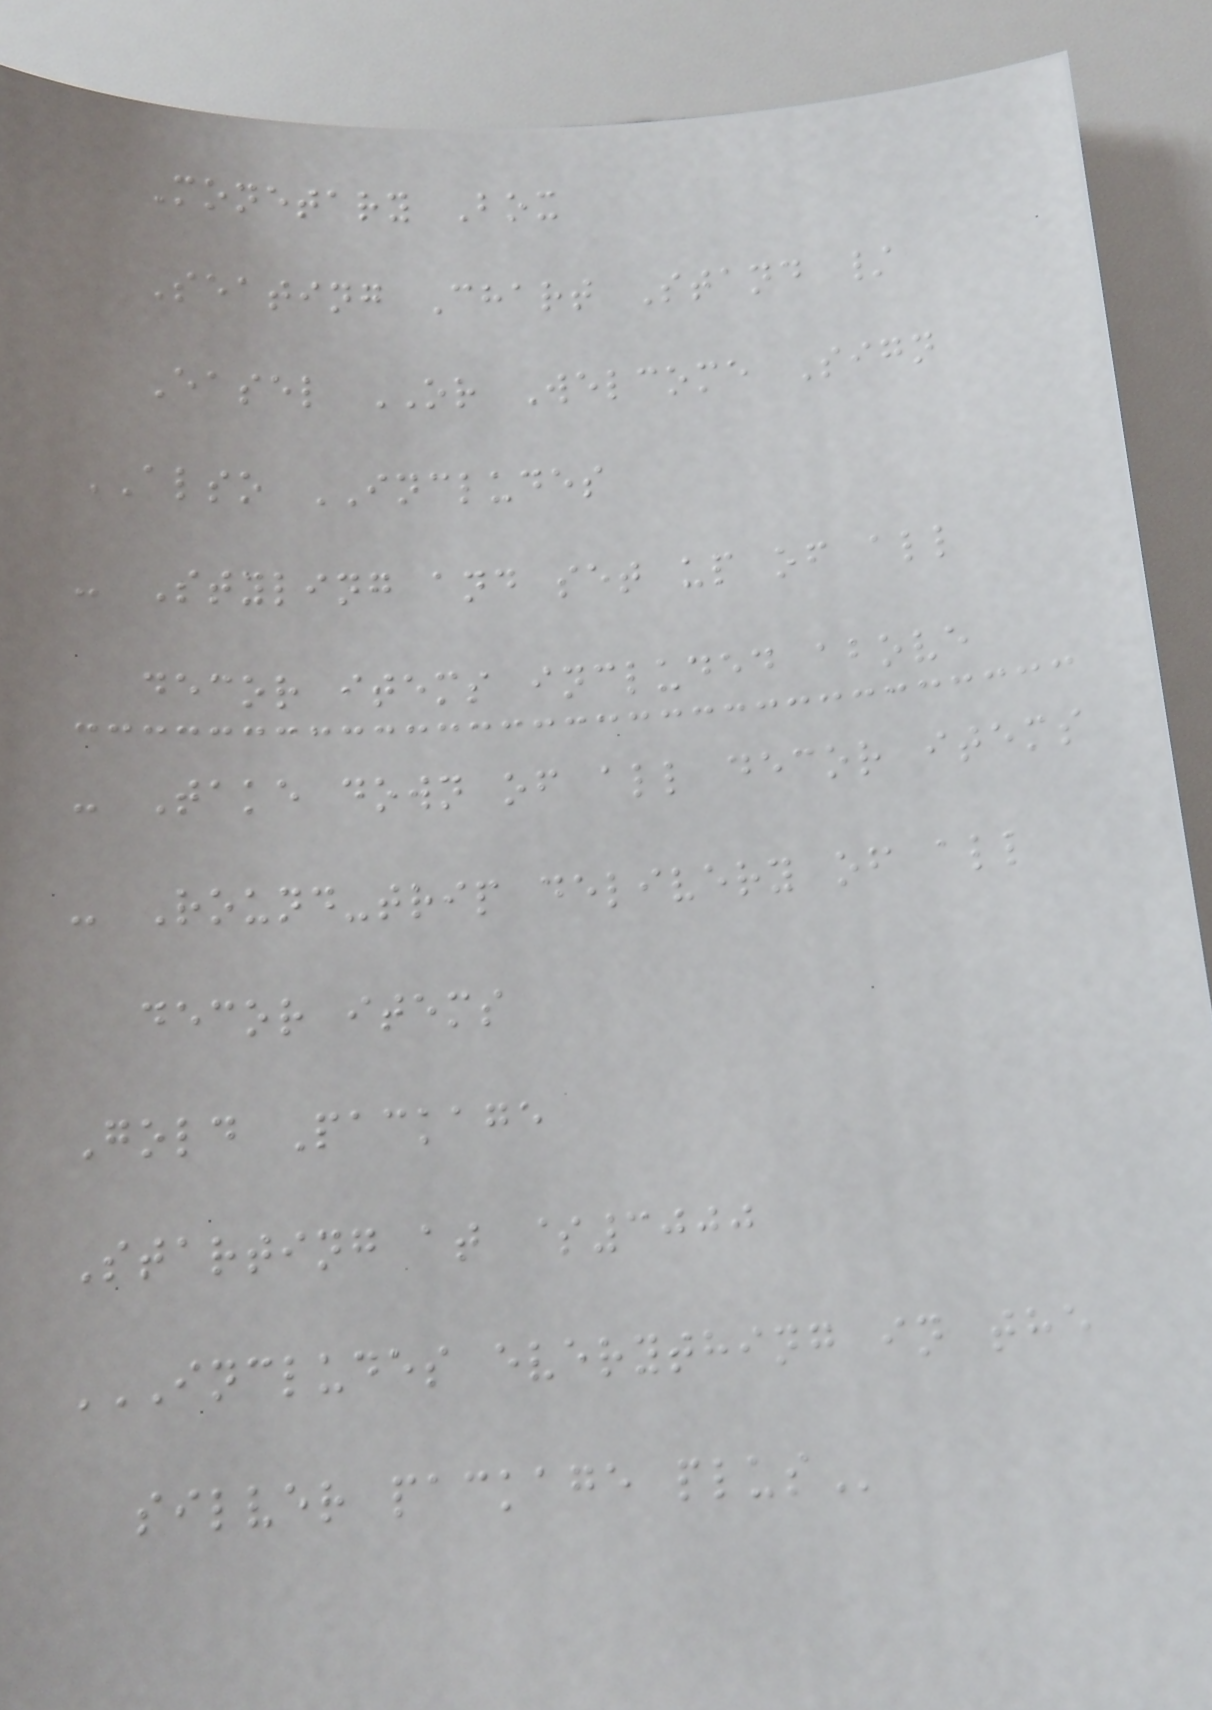- Monetary Box
- Seating Chart Stand /
Easel OR Welcome Sign
ALSO INCLUDES
- Styling and set up of all
decor items included above
- Take down of all decor items
- Round-trip delivery of all
decor items
Gold Package
Starting at $3000
INCLUDES EVERYTHING IN THE
SILVER PACKAGE PLUS
